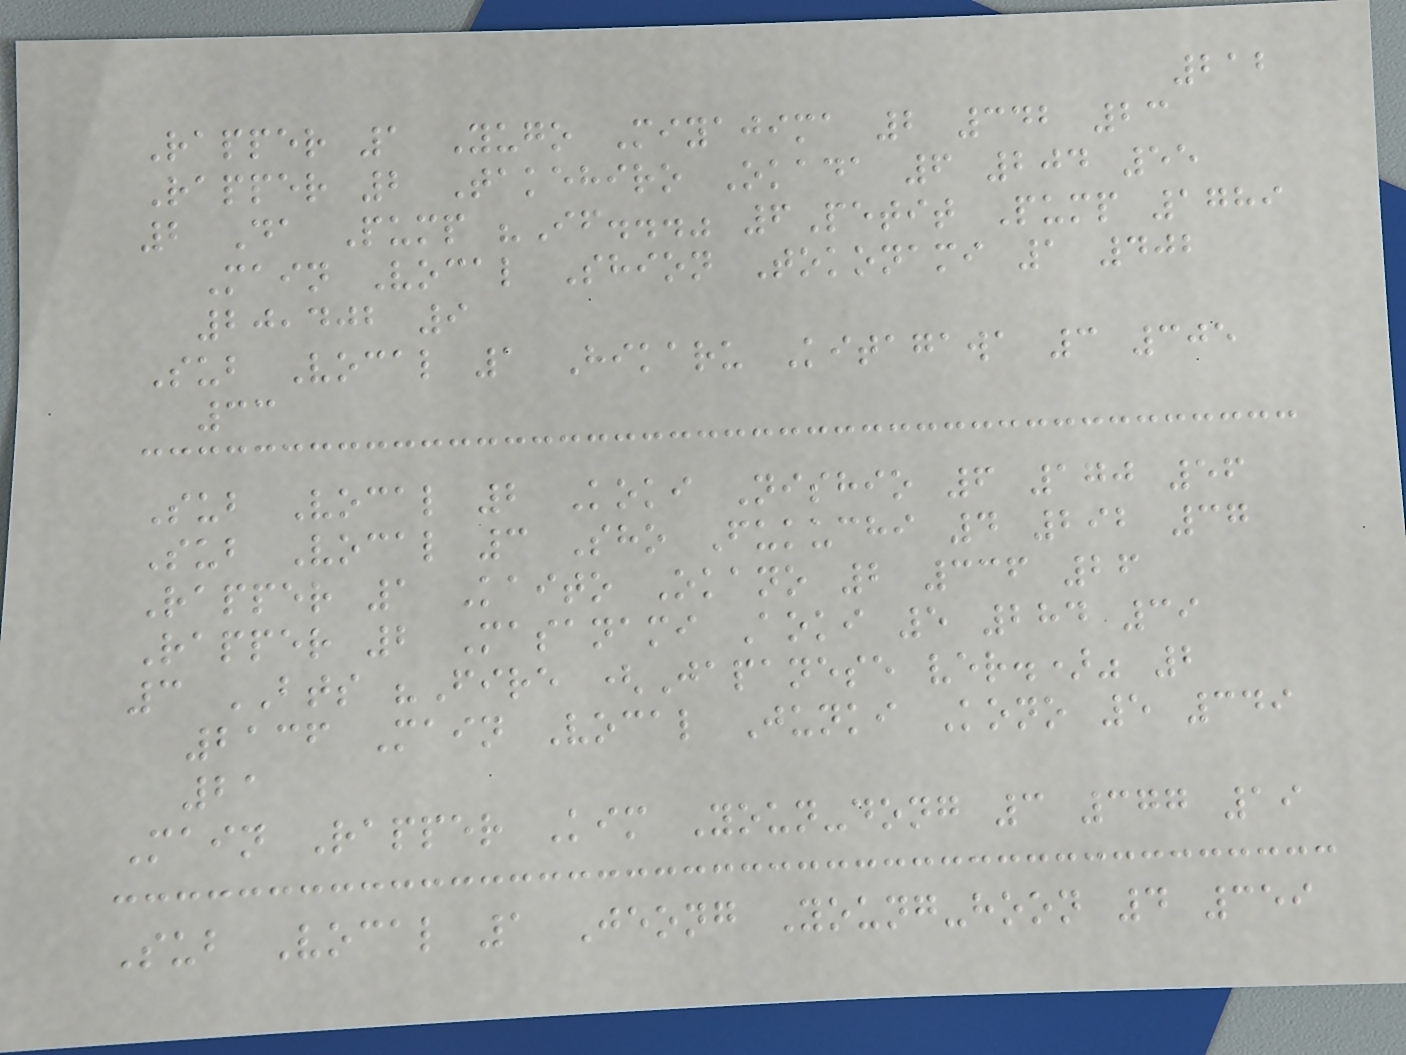212
Rapper 1 Yugo Miyajima 2 342 23
Rapper 2 Takehiro Okada 6 204 55
2 Da Pump "If..." 6Petit Pump 1789
Main Vocal Shion Tokonami 1 402
20,402 9
Sub Vocal 1 Hikaru Kitagawa 3 305
33
Sub Vocal 2 Koki Nishio 6 170 56
Sub Vocal 3 Sho Fukuchi 4 292 37
Rapper 1 Kaito Okano 2 336 26
Rapper 2 Masanami Aoki 5 284 39
3 BTS "Fire (Japanese ver.)" 2
2136 Main Vocal Junki Kono 5 349
21
Main Rapper Kim Youn-dong 3 377 19
Sub Vocal 1 Jeong Young-hoon 4 359
